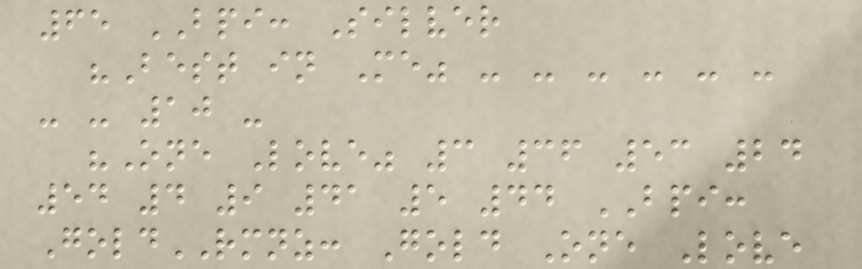65 BPI: Silver
"Best in Me" - - - - - -
- - 10 -
"One Love" 3 36 53 24
54 4 9 41 5 44 BPI:
GoldRMNZ: Gold One Love
